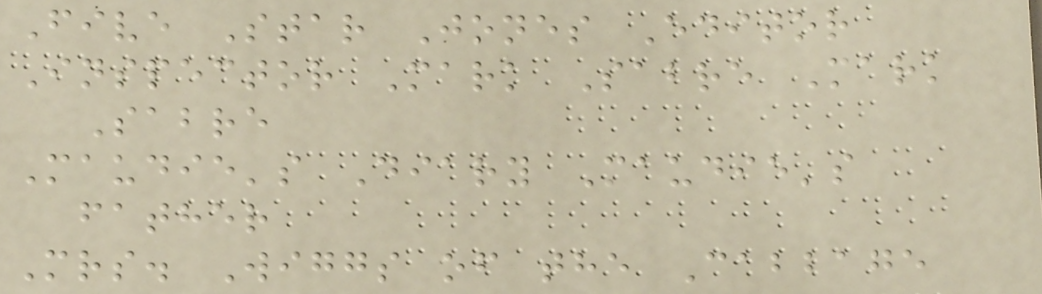Five Star Jones Editor
Inspector Mark Sabre Mark
Sabre
Maudie's Diary Maudie's
father
Mrs. Wiggs of the Cabbage
